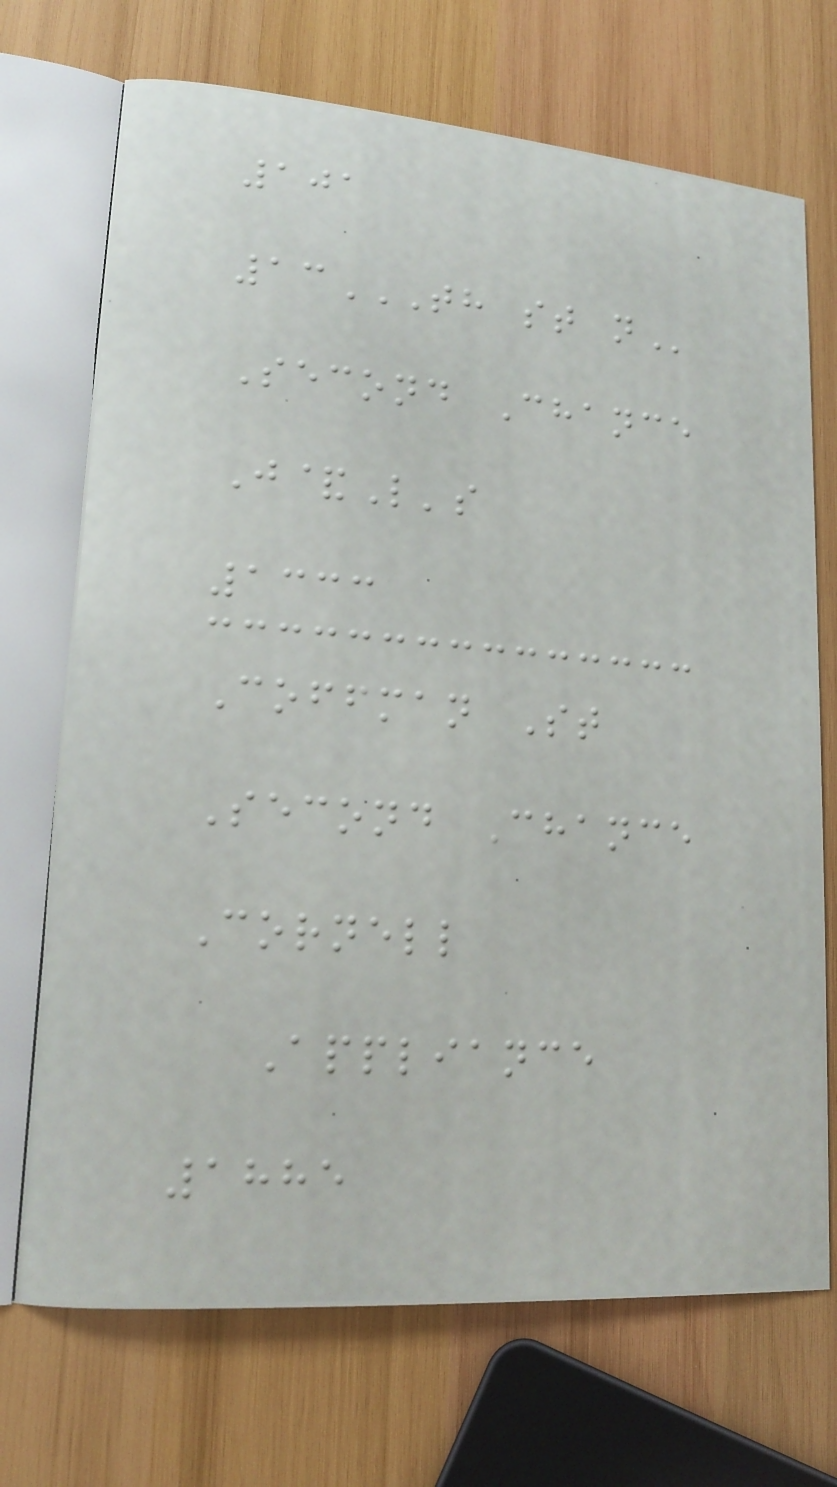101
13TH ST N
Second Chance
J&L's
1333
Coffman St
Second Chance
Cornell
Appliance
1885
